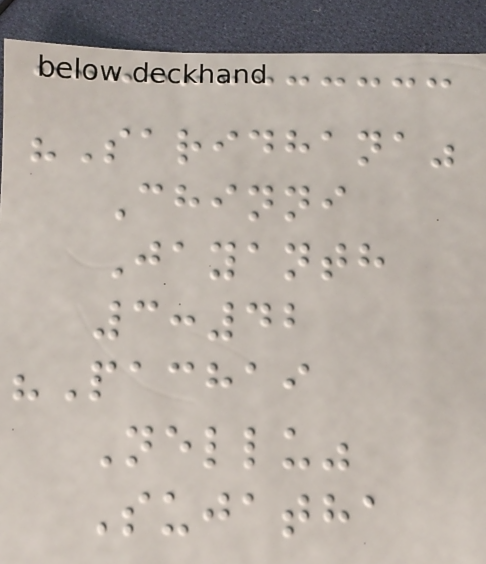"Saridhana"
Chinni
Jayanth
3:42
"Pachai
Nellu"
Sujatha
